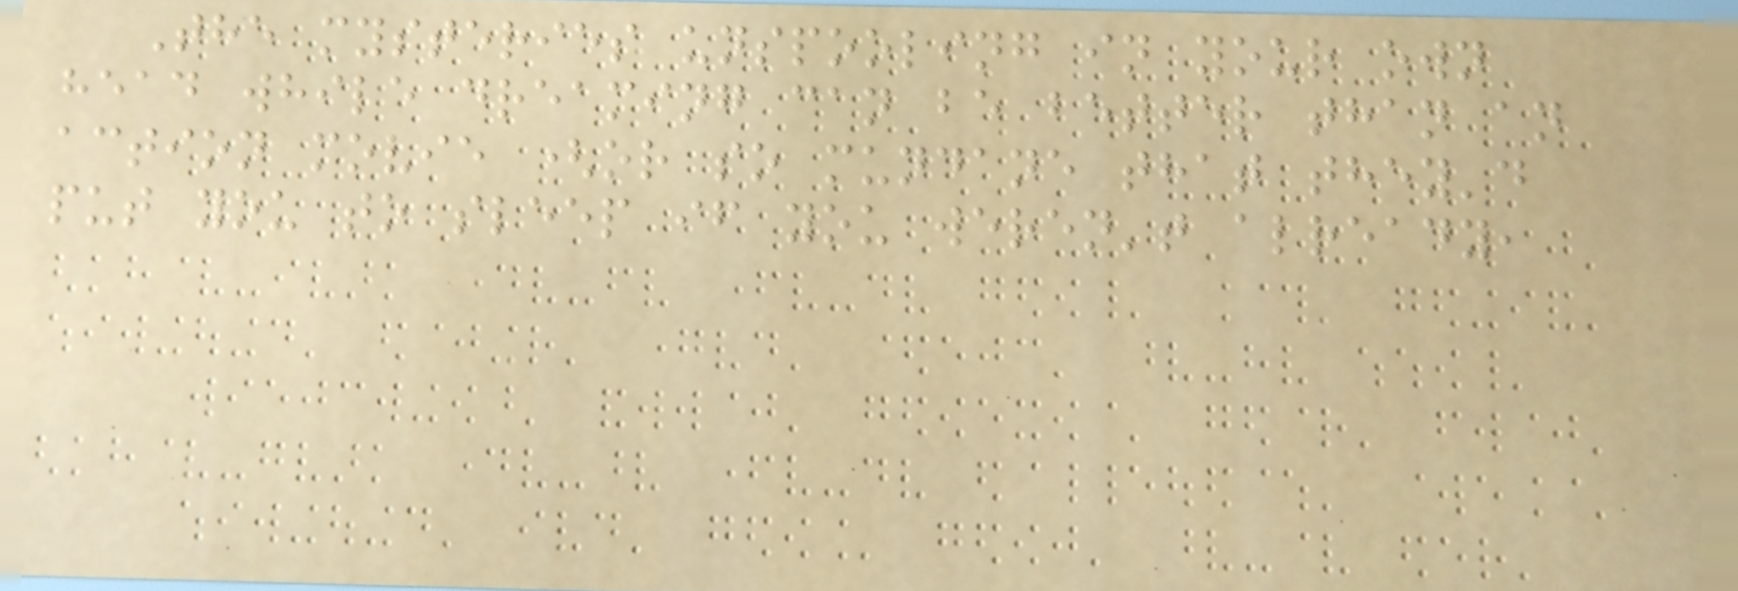The mysteries unspooling in your own
head while dreaming can be better than an
action movie (or so mundane that they'd
put you to sleep if you weren't already,
